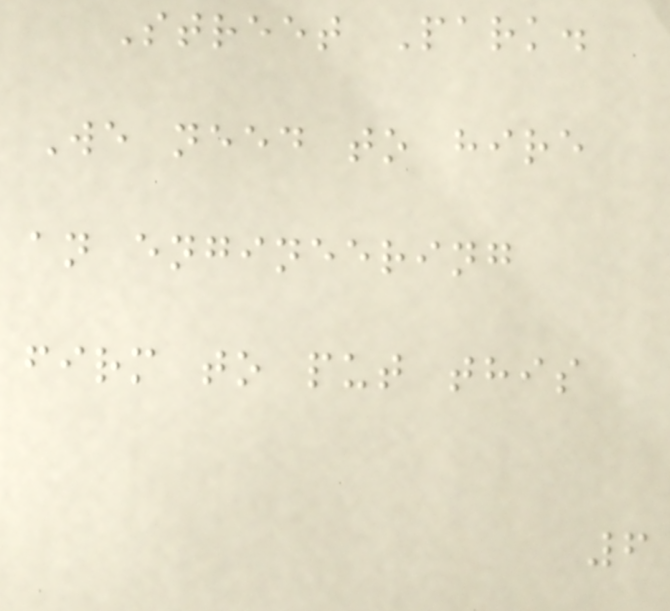Street Park.
We need to hire
an engineering
firm to put this
6
